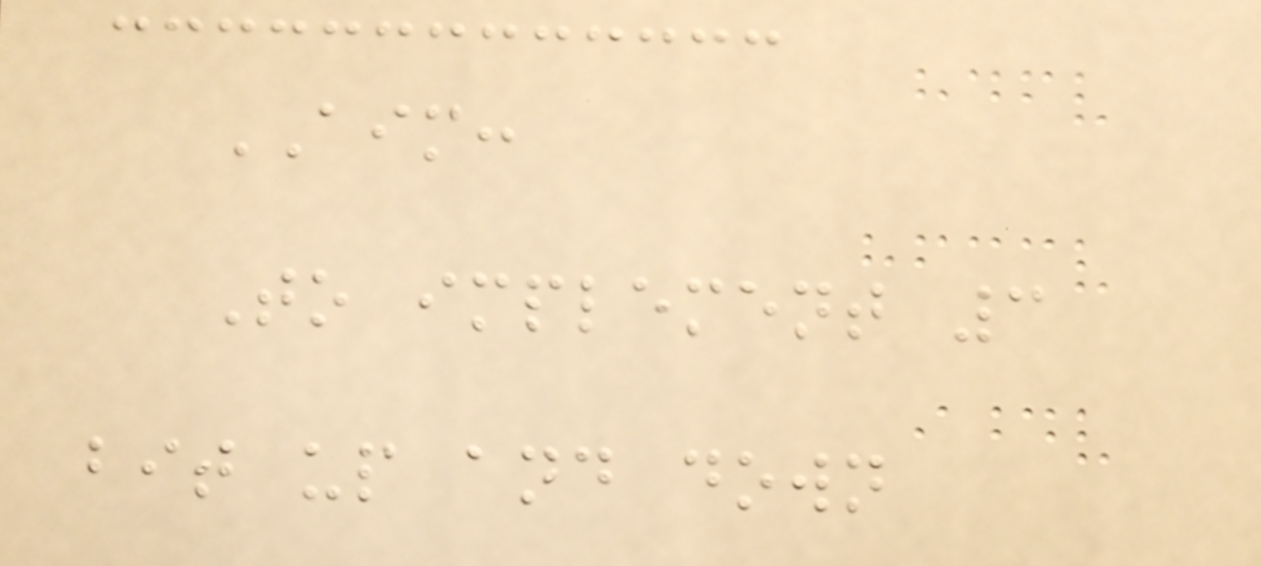AIM:
To implement 3
bit up and down
